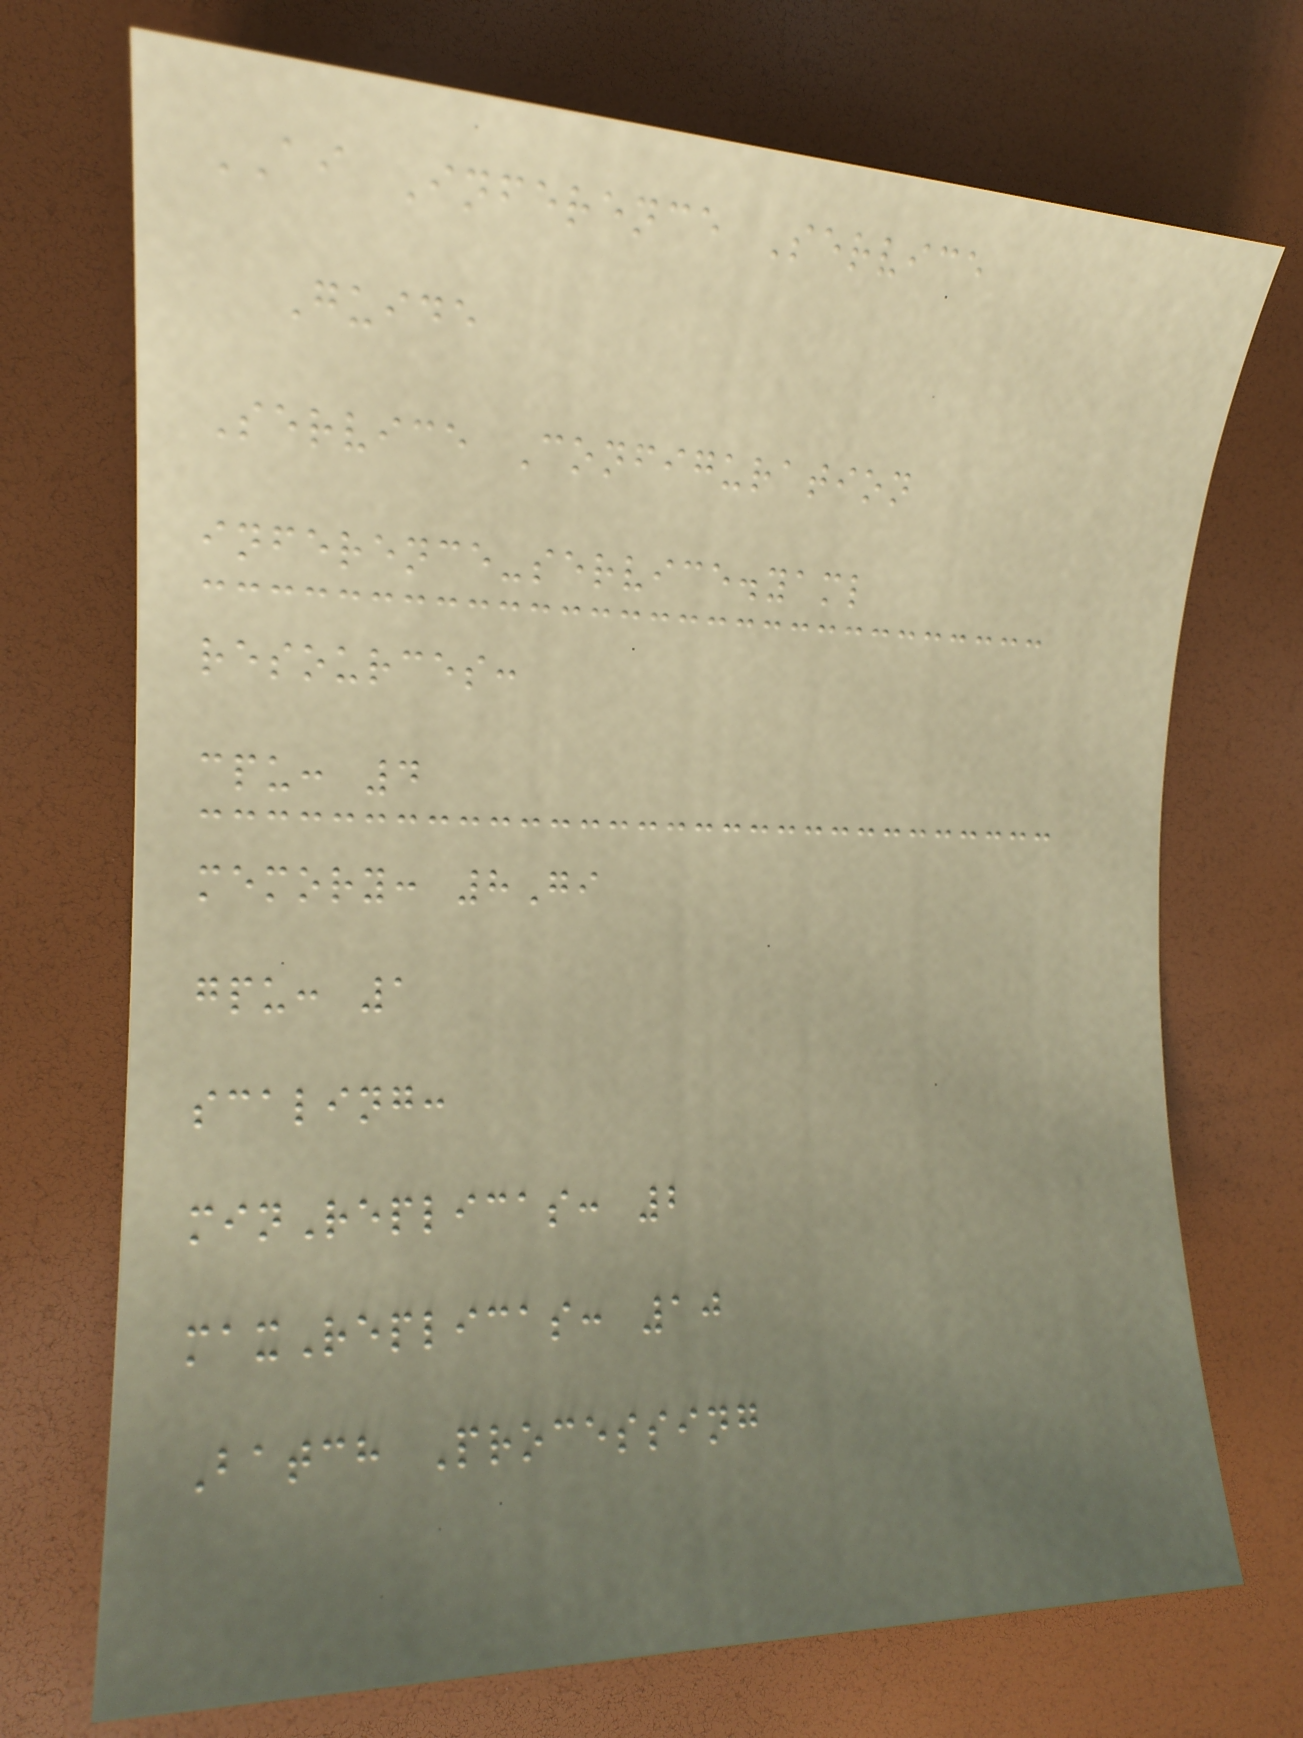AI Inference Service
Guide
Service Configuration
inference-service.yaml
resources:
cpu: 4
memory: 8Gi
gpu: 1
scaling:
minReplicas: 2
maxReplicas: 10
Batch Processing
